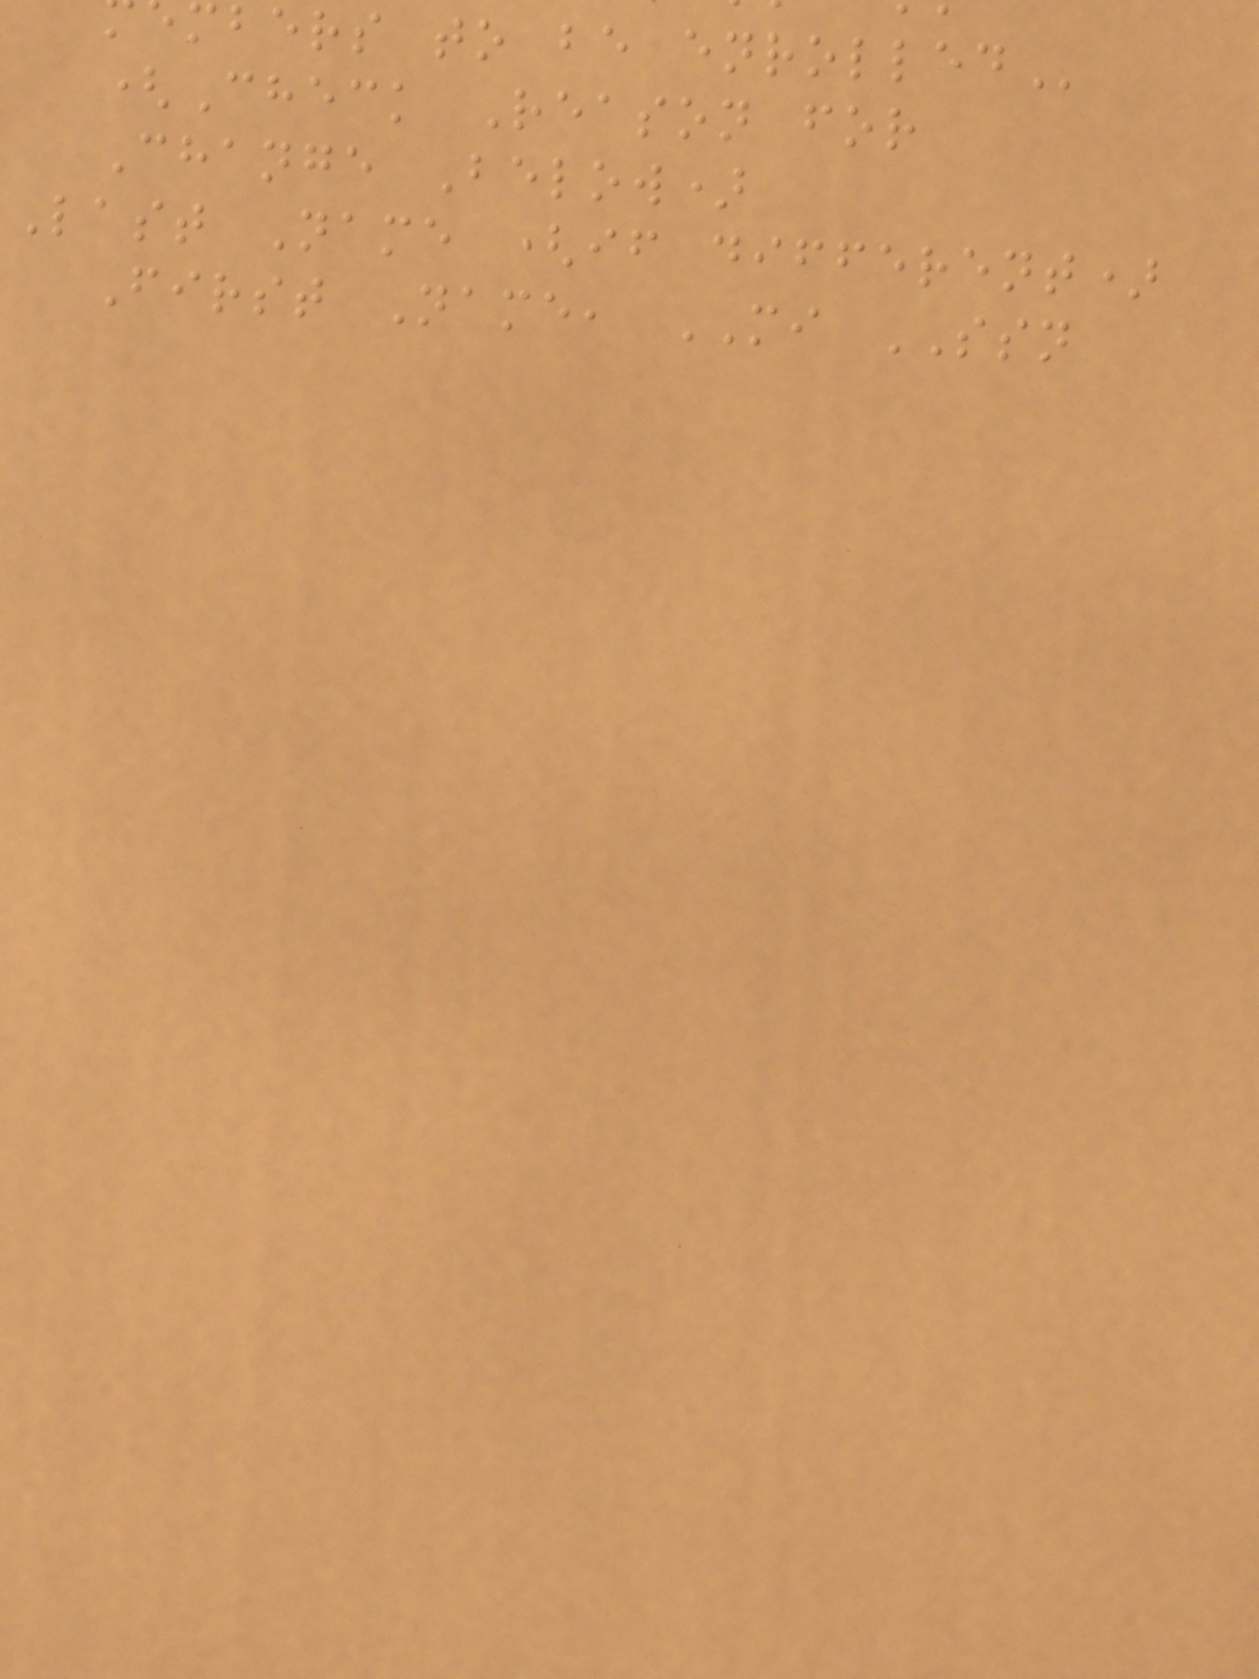bers to be
(Check Reason for
Change Below)
Last Name (if different)
First Name, MI SSN
